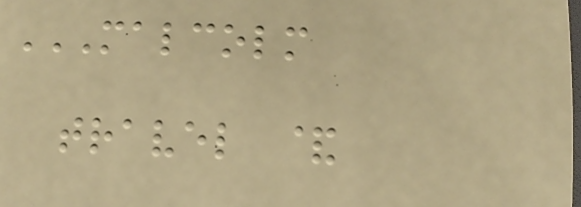MALCOLM
TRAVEL &
